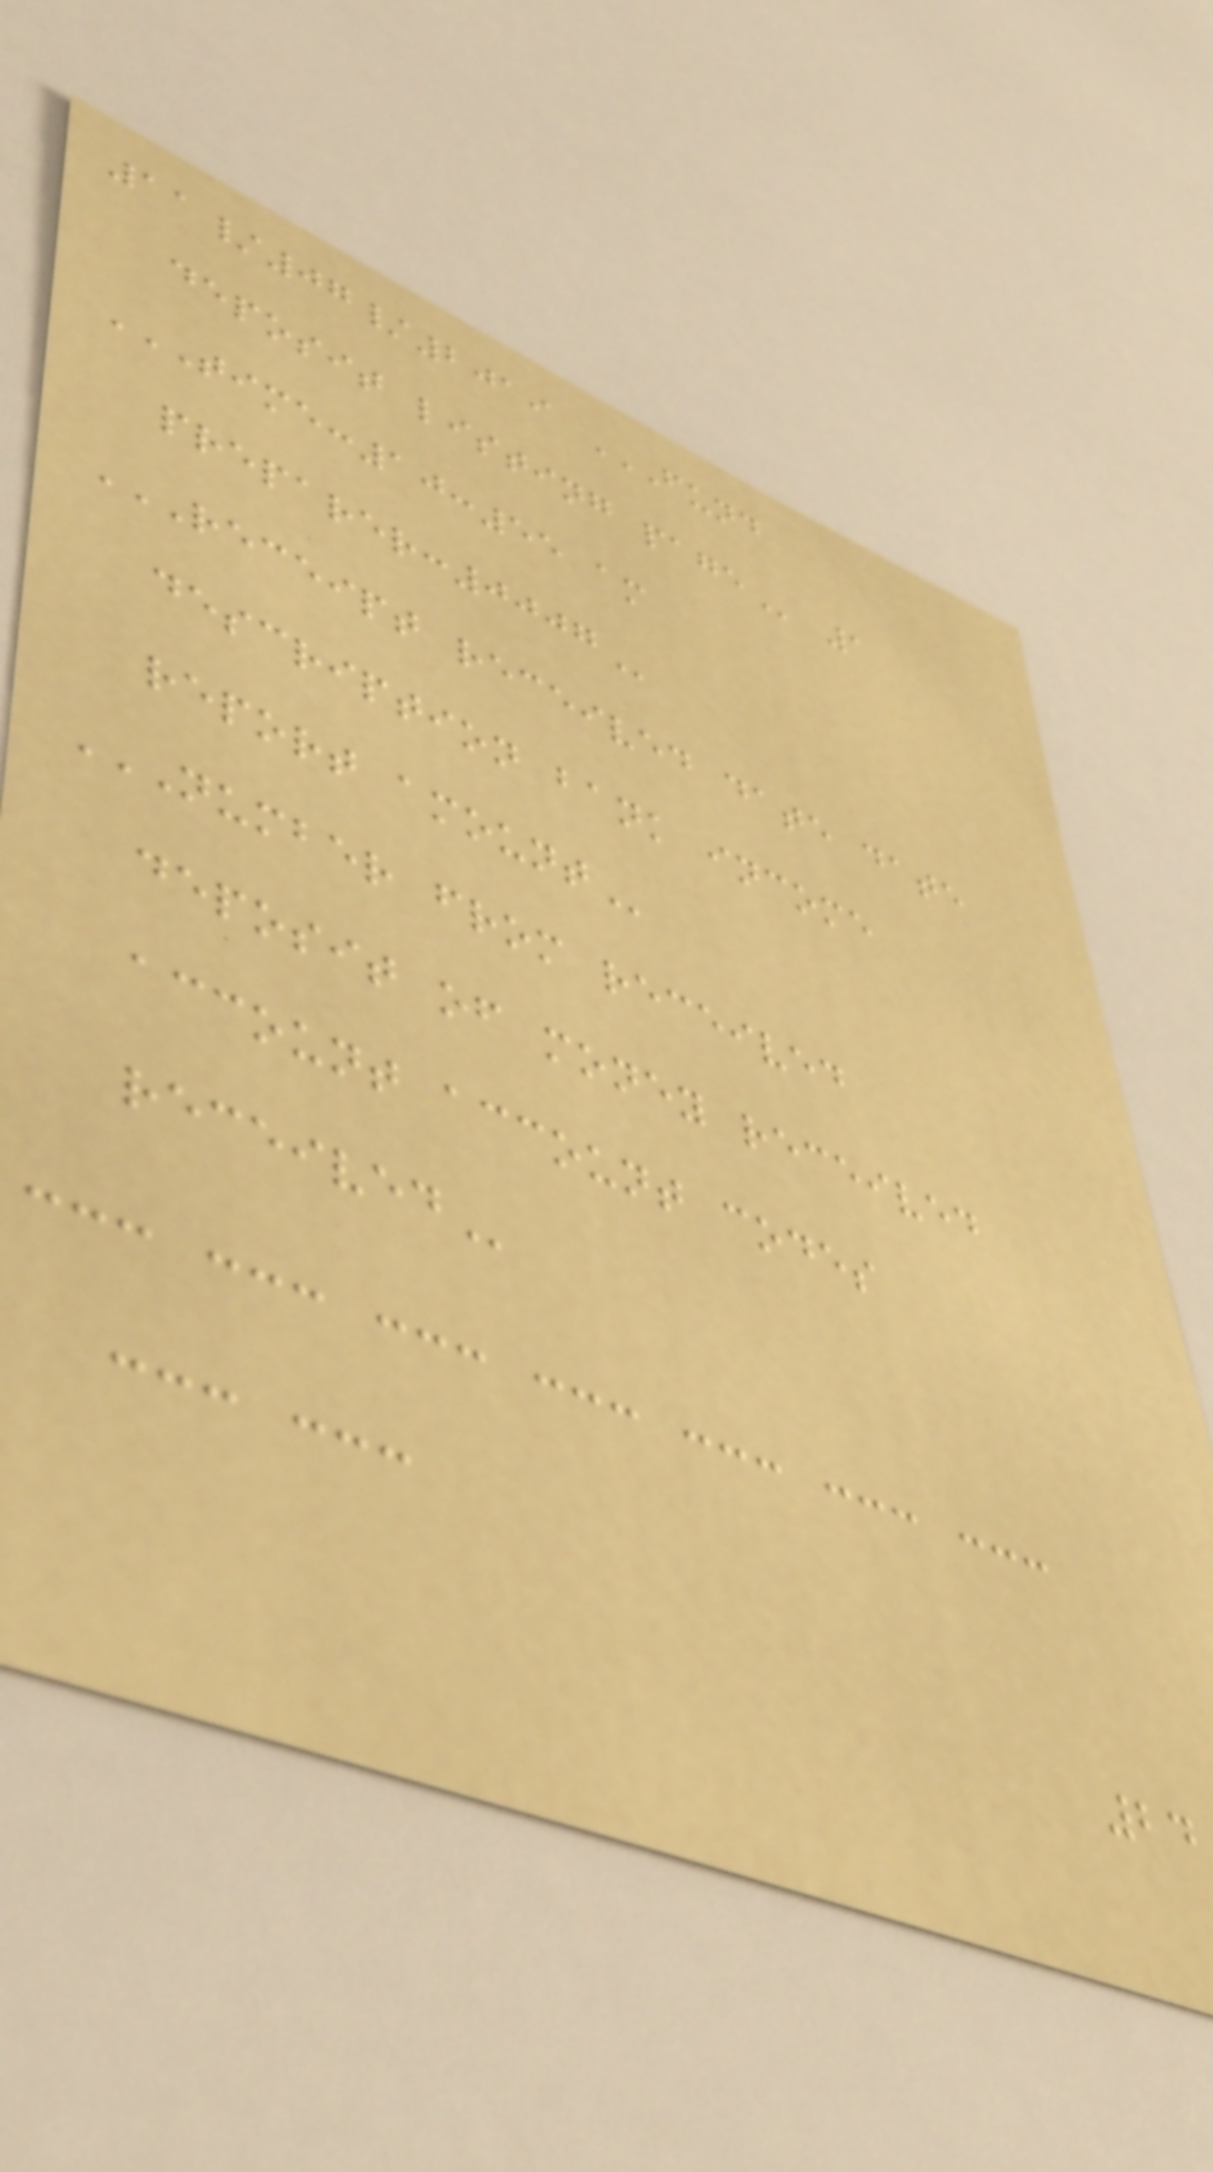11/07/2019 FUND
DEPOSIT LISTING PAGE 1
TIME:10:55 AM
PREPARER:0007
RECEIPT RECEIVED DATE DATE
DESCRIPTION BANK INCOME
REPORT AMOUNT
NUMBER FROM RECEIVED
DEPOSIT OF MONEY RECEIVED
ACCOUNT ACCOUNT CODES
RECEIVED
--- --- --- --- --- --- ---
--- ---
24
